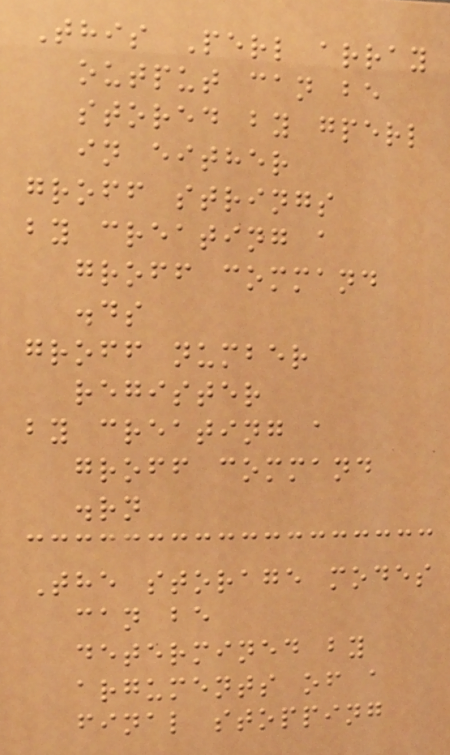This Perl array
output can be
stored by gperl
in either
groff strings
by creating a
groff command
.ds
groff number
register
by creating a
groff command
.rn
The storage modes
can be
determined by
arguments of a
final stopping
